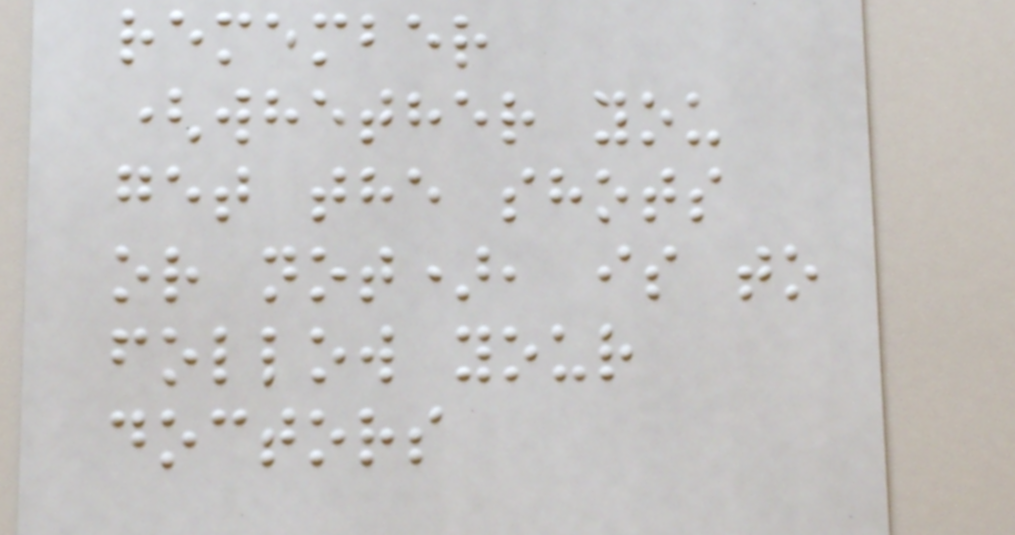remember
(whether you
get the shots
or not), is to
follow your
doctors
